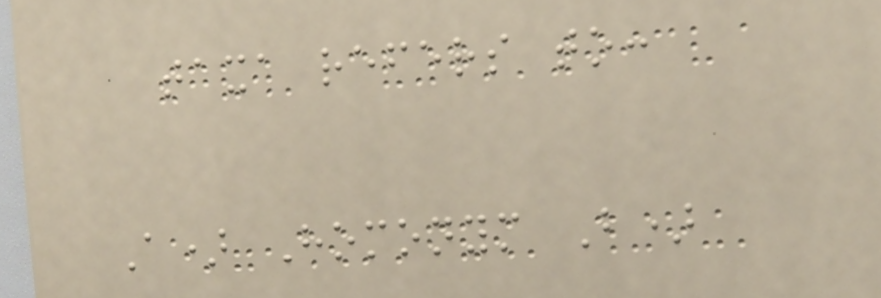taxa refers to:
A) Homonym B)
